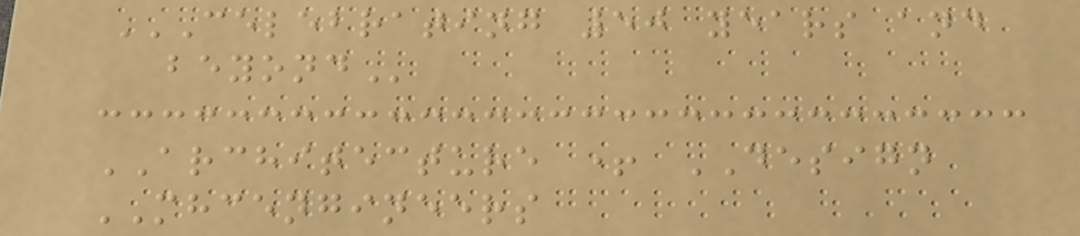CELEBRATING 50 YEARS AND
BEYOND
ARCHITECTURE + DESIGN
MHCENGINEERS
